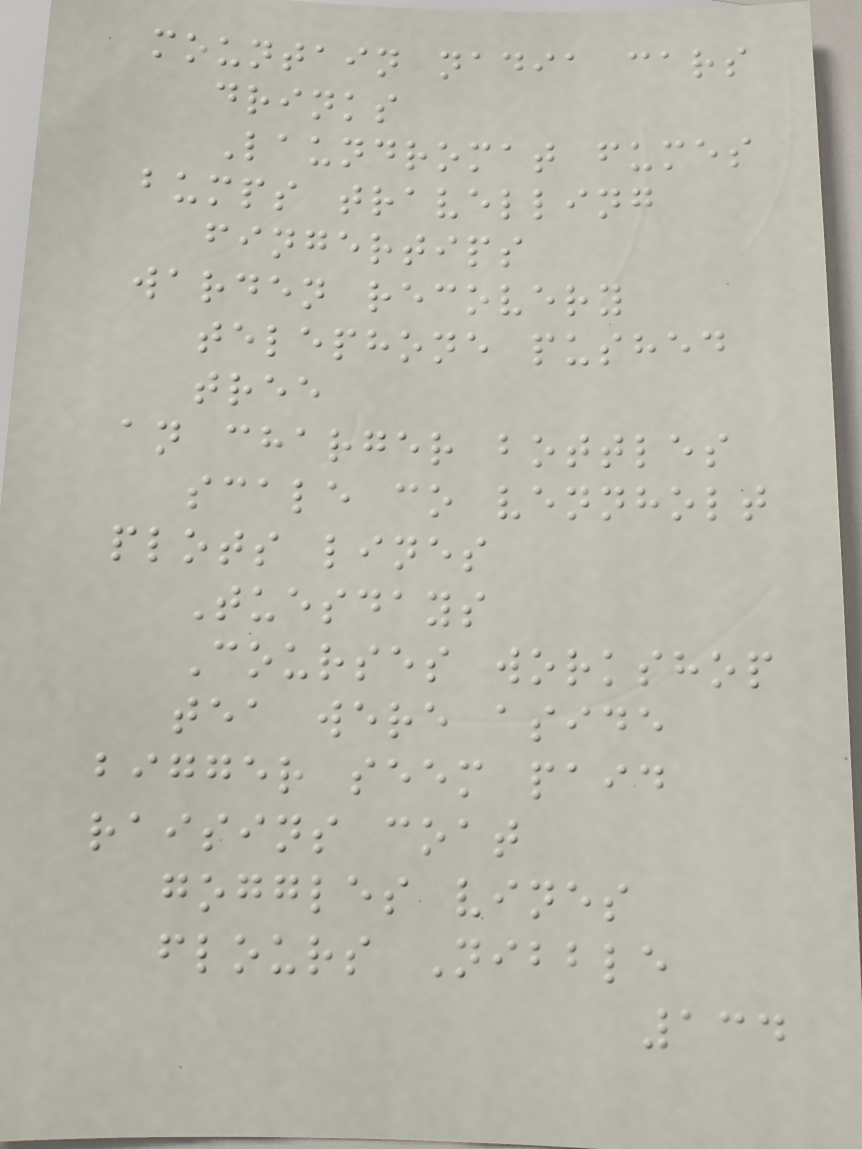mountain nadia cars
drinks
Laundromat fumes
bumps travelling
fingertips
warden recovery
telephone pushed
tree
an charger bottles
scale co vennholt
plots lines
Tuesdays
Courses workshop
tea were aside
bigger seem paid
raisins coat
goggles vines
flours Nibble
134
